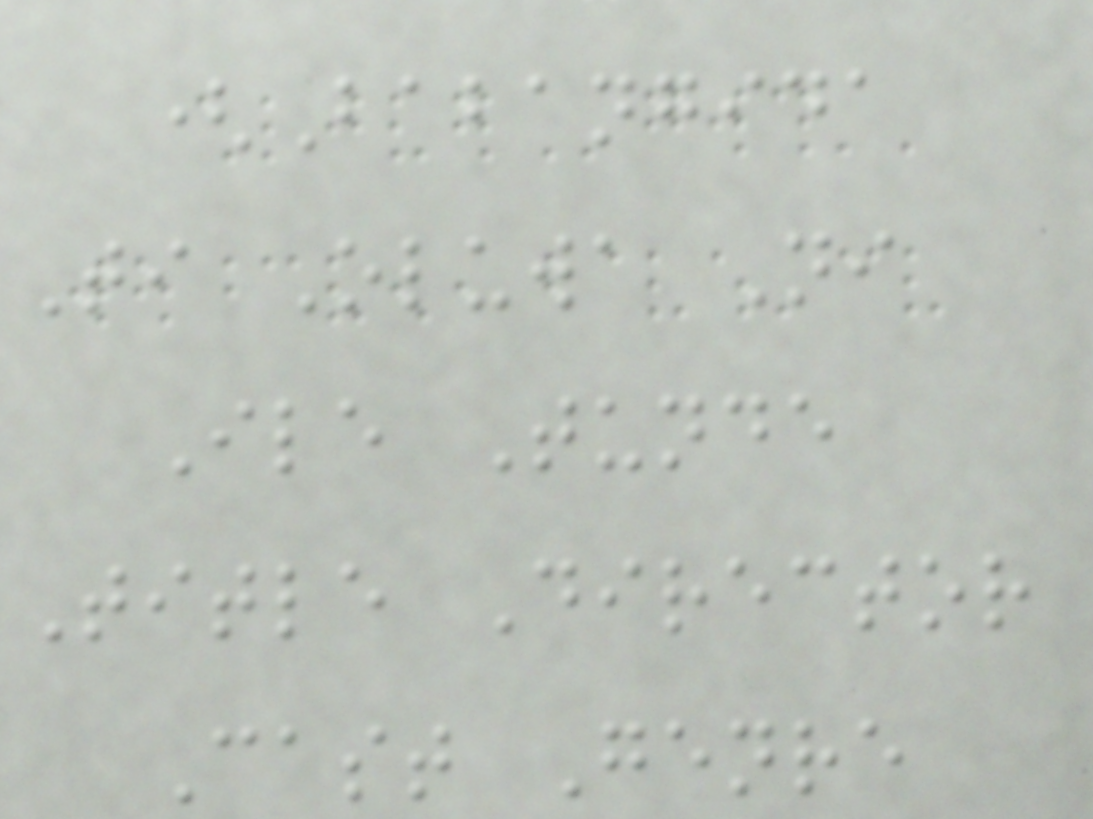(Babangida
Ti Oluwa Ni
Ile Tunde
Title Director
Cast Genre
